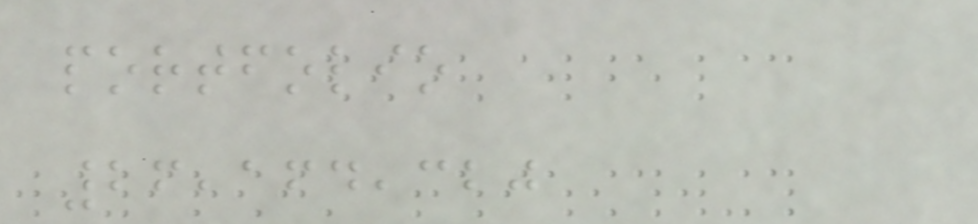portfolio
26,164,320
